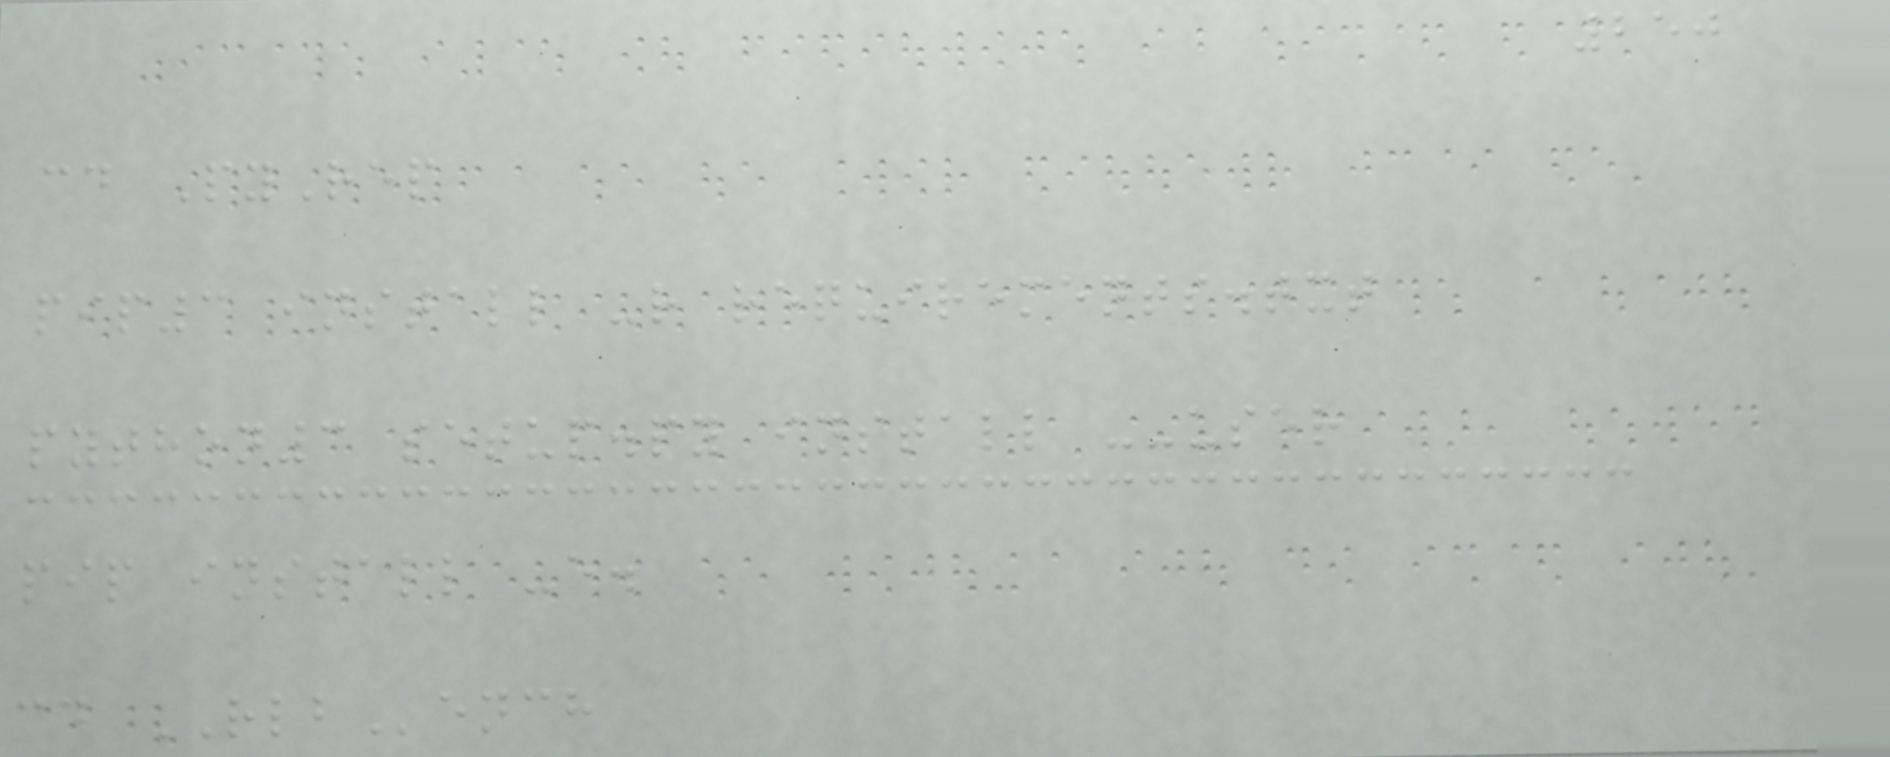250
cd PyRep
pip3 install -r requirements.txt
python3 setup.py install --user
pip install -e.
cd RLBench
